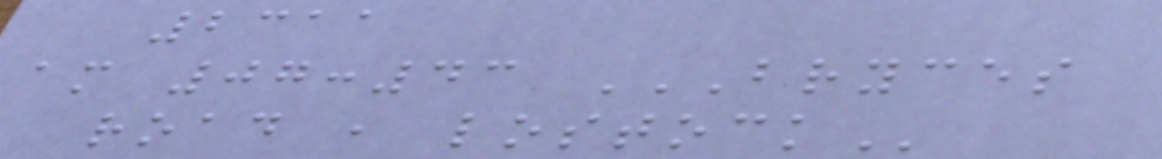2311
am 07:43 BRYCES
ROAD , LOSTOCK
